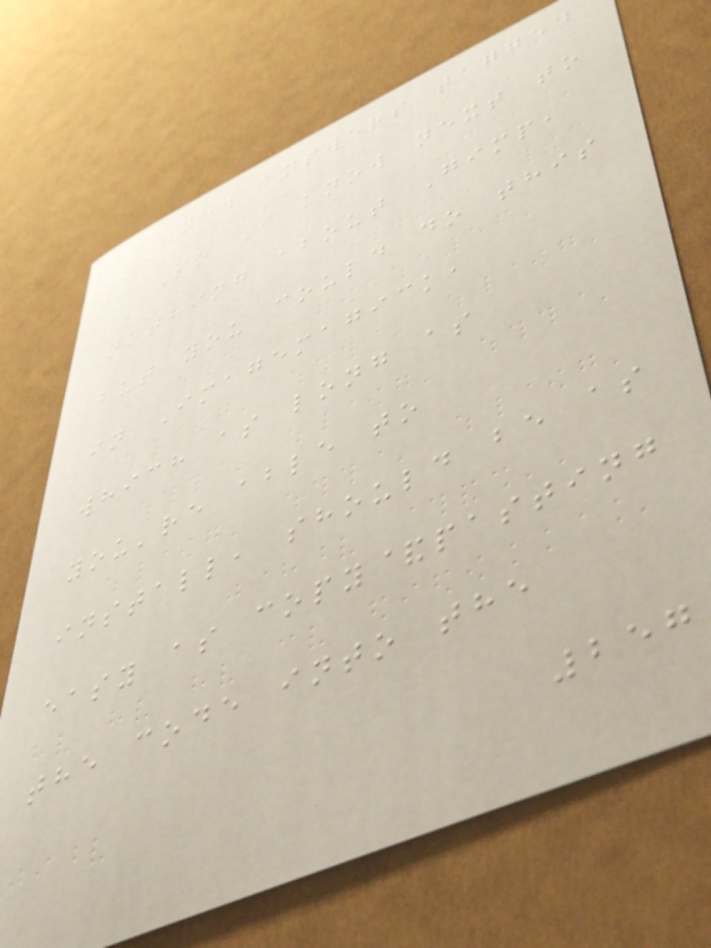New answers tagged
So I know next to
nothing about Gimp,
but you could do this
in Imagemagick,
which as long as
you're able to
install, should be as
easy as copy&pasting
the code into the
257
